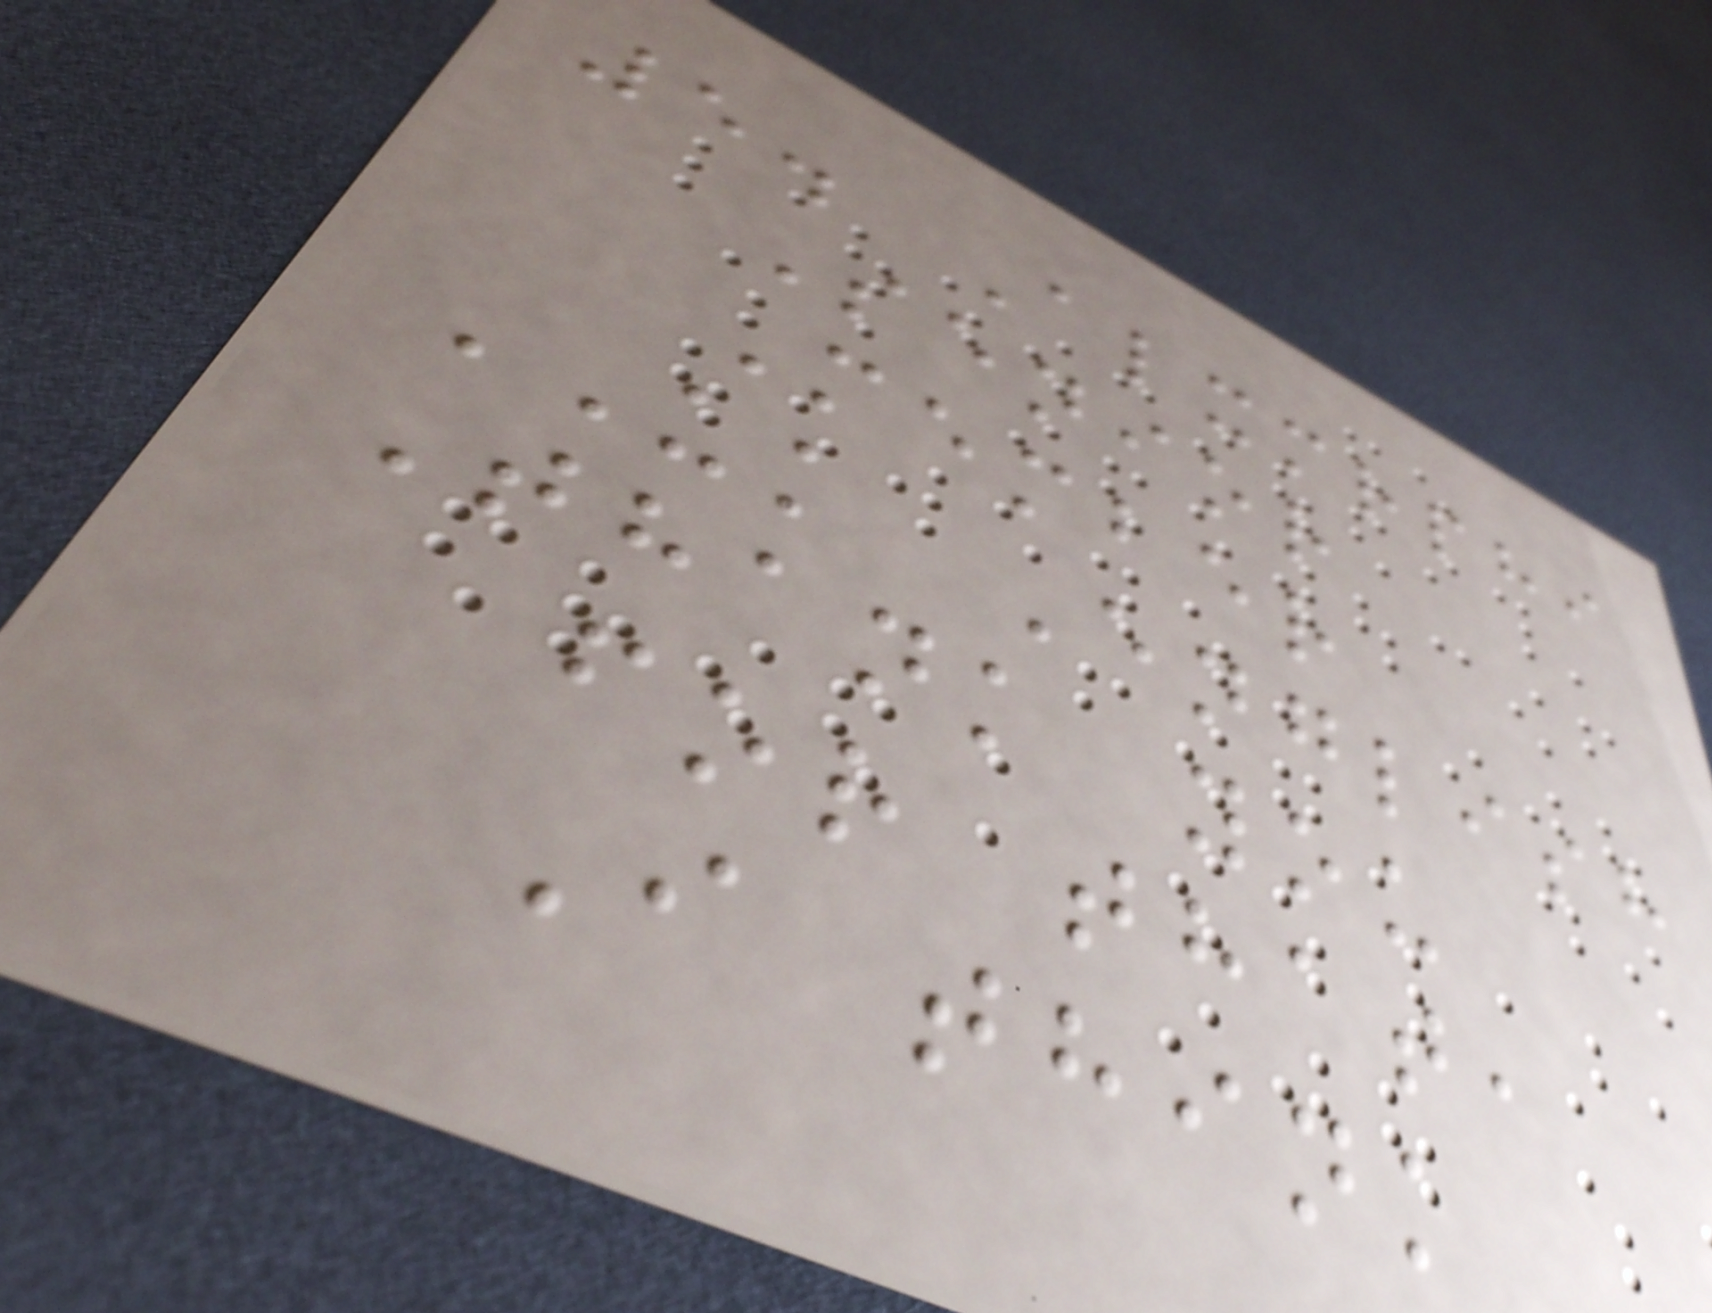5. Alxmrphi
Senior
Member
UK English
Thank you
for that,
I think
